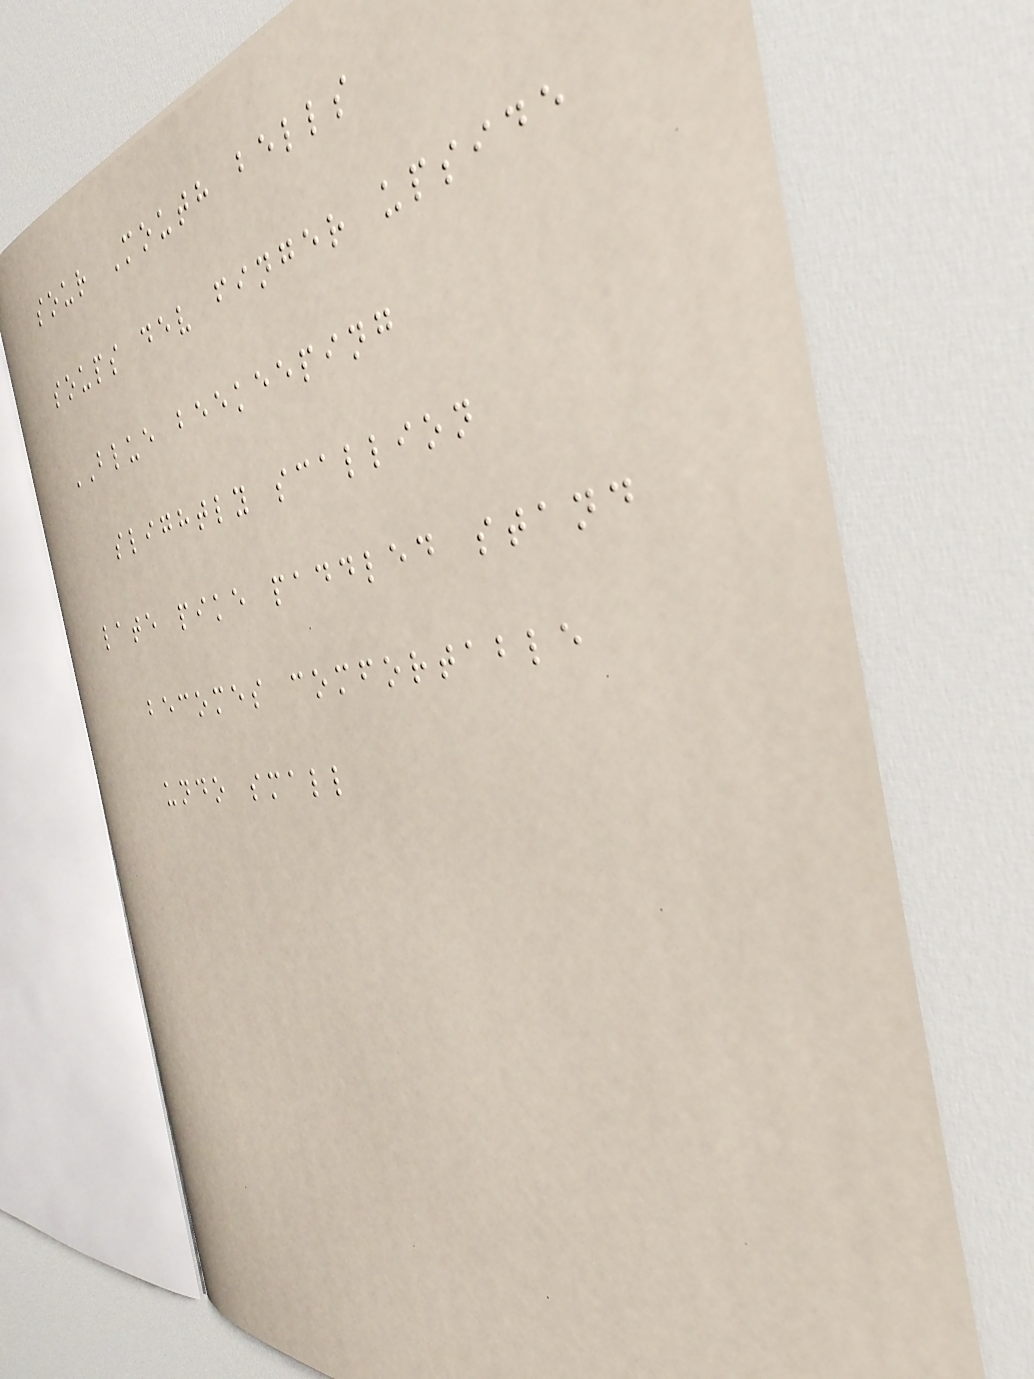sour Mouth bells
soups dev finger upside
BLUE beekeeping
slightly scallion
late pike paddled stand
becomes comfortable
undo small
